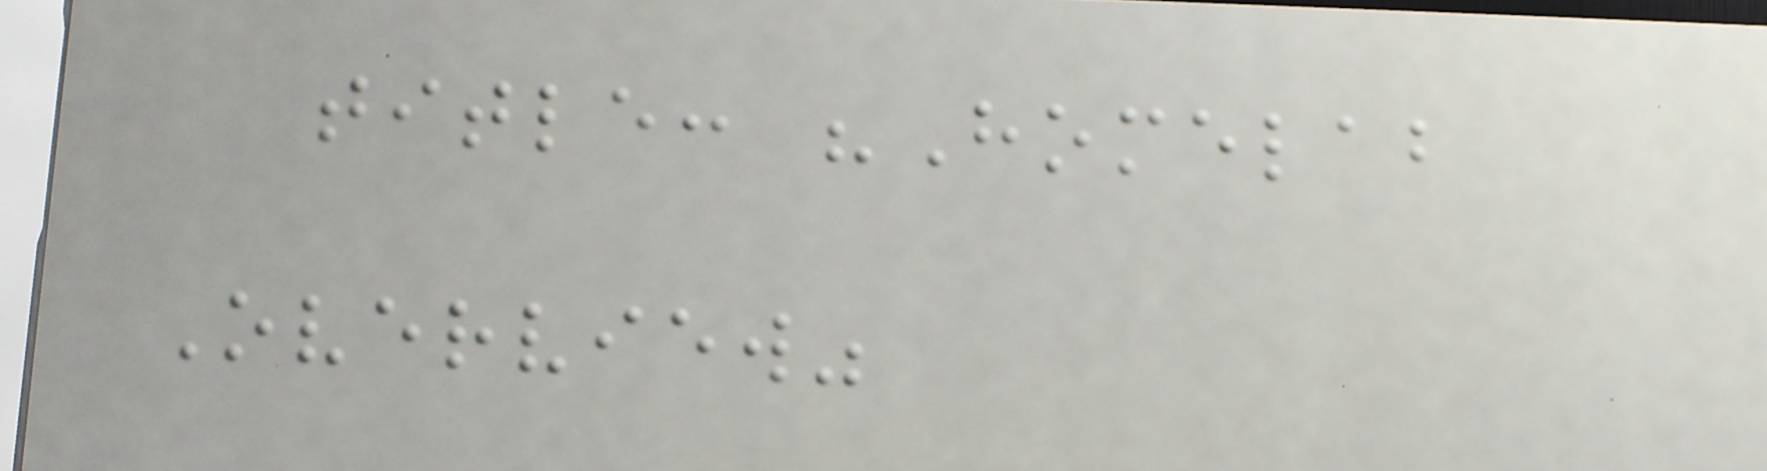title: "Homelab
Overview"
